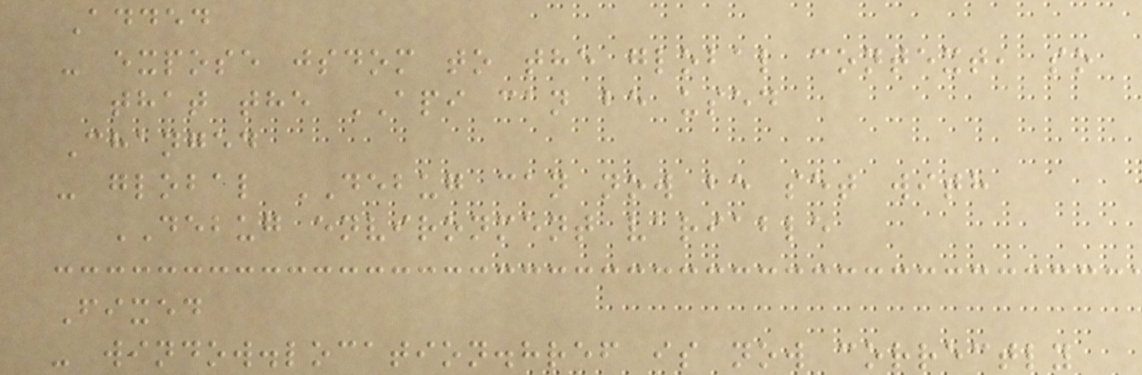Added
- expose jsdom to the global context, so
that the API can be used
Changed
- global DEBUG can now be set with
DEBUG environment variable
Fixed
- window.location.href is now correctly
